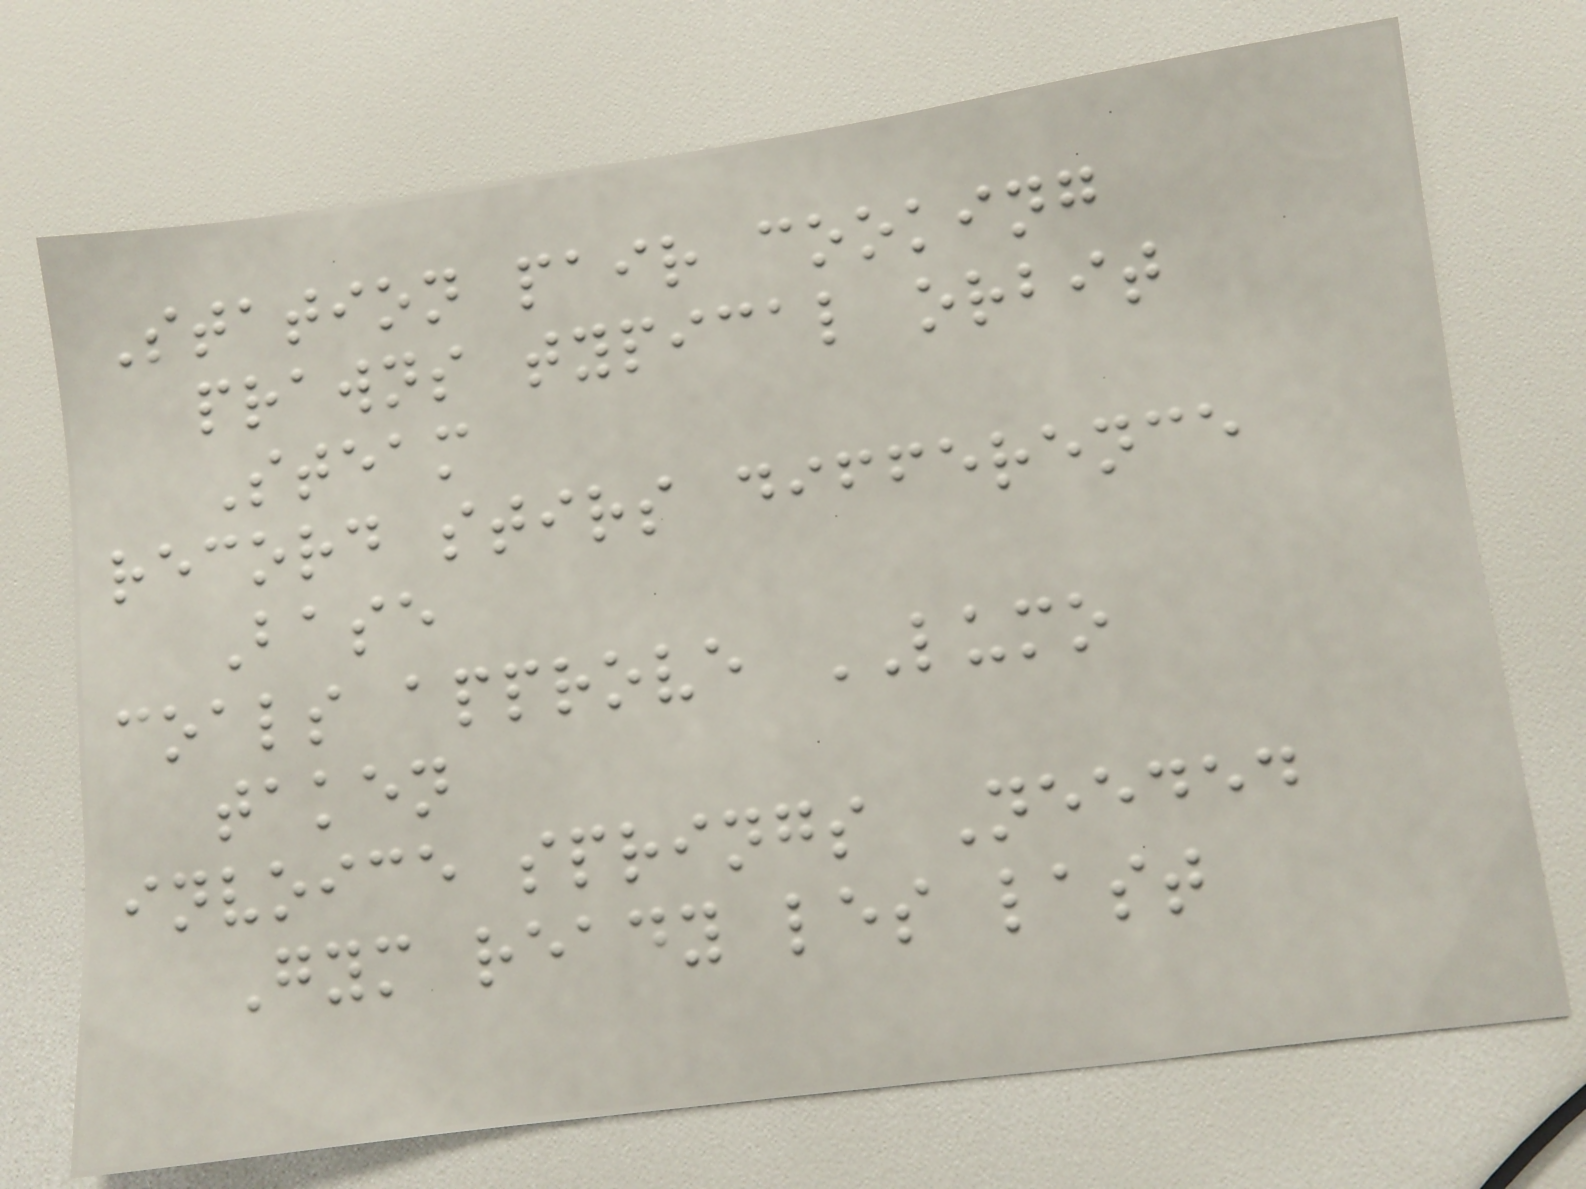Station pair cooking
prawns typical orbit
Steam
record stirs difference
Base
coals approve LUMO
taken
invoice springs Needed
Gym ready les last
